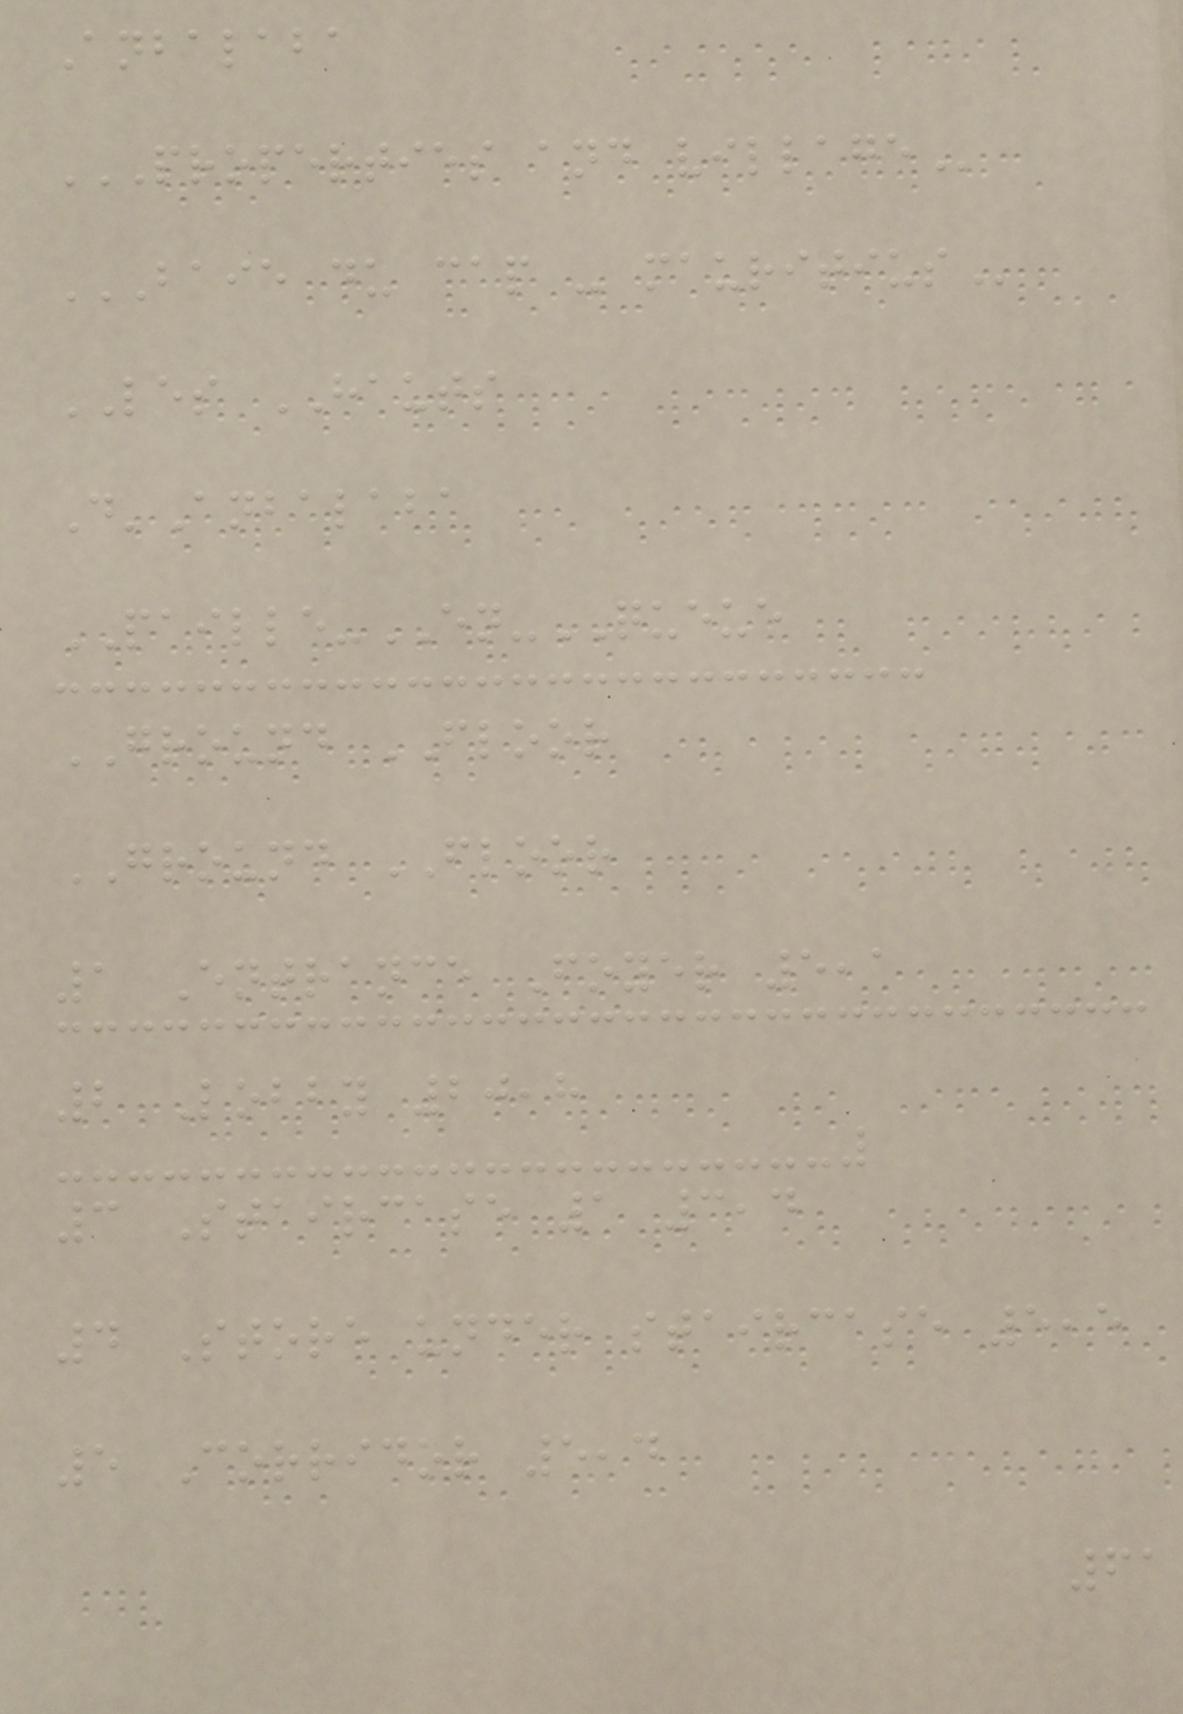Anbalaba
PROPERTIES AND VILLAGE
BAIE DU CAP - MAURITIUS
LES HAUTS
D'Anbalaba
PAILLE-EN-QUEUE
GROUND FLOOR
GROUND FLOOR
1 Entrance Foyer 5,1
2 Lobby 20,8
3 Staircase 1 3,4
4 Store under staircase 5,5
5 Corridor 5,4
61
